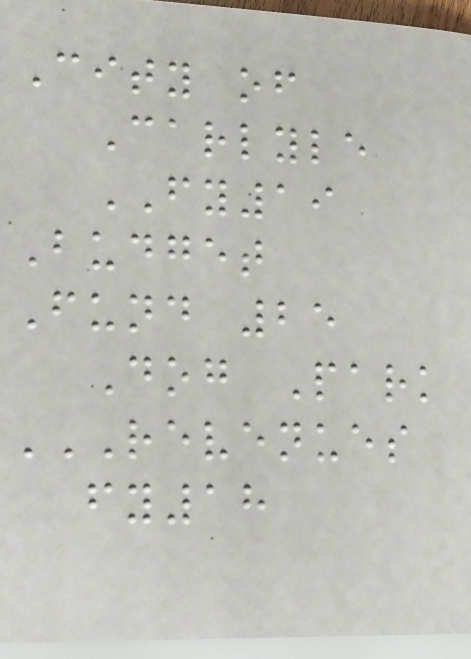City of
Carlyle
FY19
Budget
Fund 25
Dog Park
REVENUES
FY18
